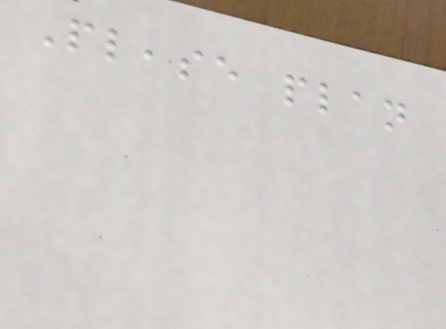Please plan
